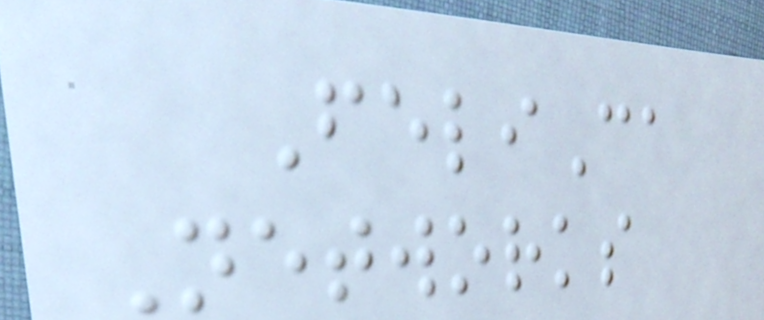FeliCa
Networks
